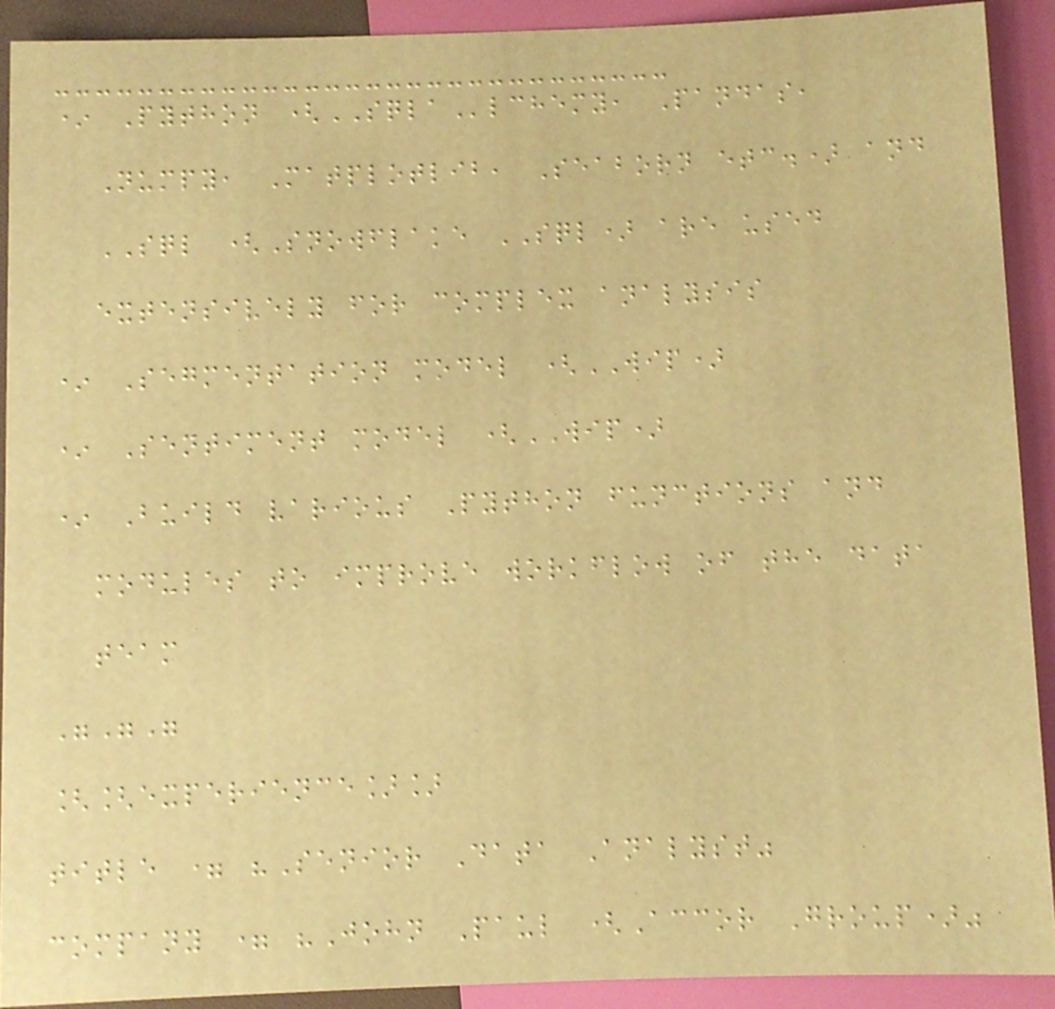* Python (SQLAlchemy, Pandas,
Numpy, Matplotlib, Seaborn etc.) and
SQL (Snowflake SQL) are used
extensively for complex analysis
* Segmentation model (WIP)
* Sentiment model (WIP)
* Build various Python functions and
modules to improve workflow of the data
team
"""
[[experience]]
title = "Senior Data Analyst"
company = "John Paul (Accor Group)"
